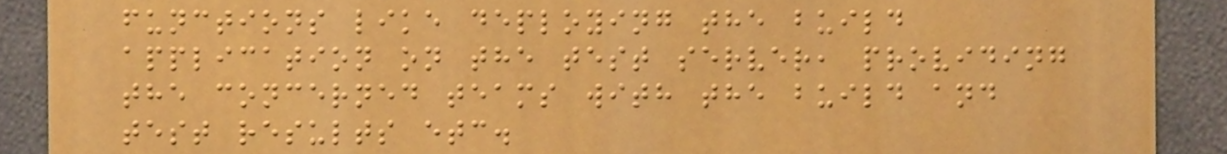functions like deploying the build
application on the test server, providing
the concerned teams with the build and
test results etc.
